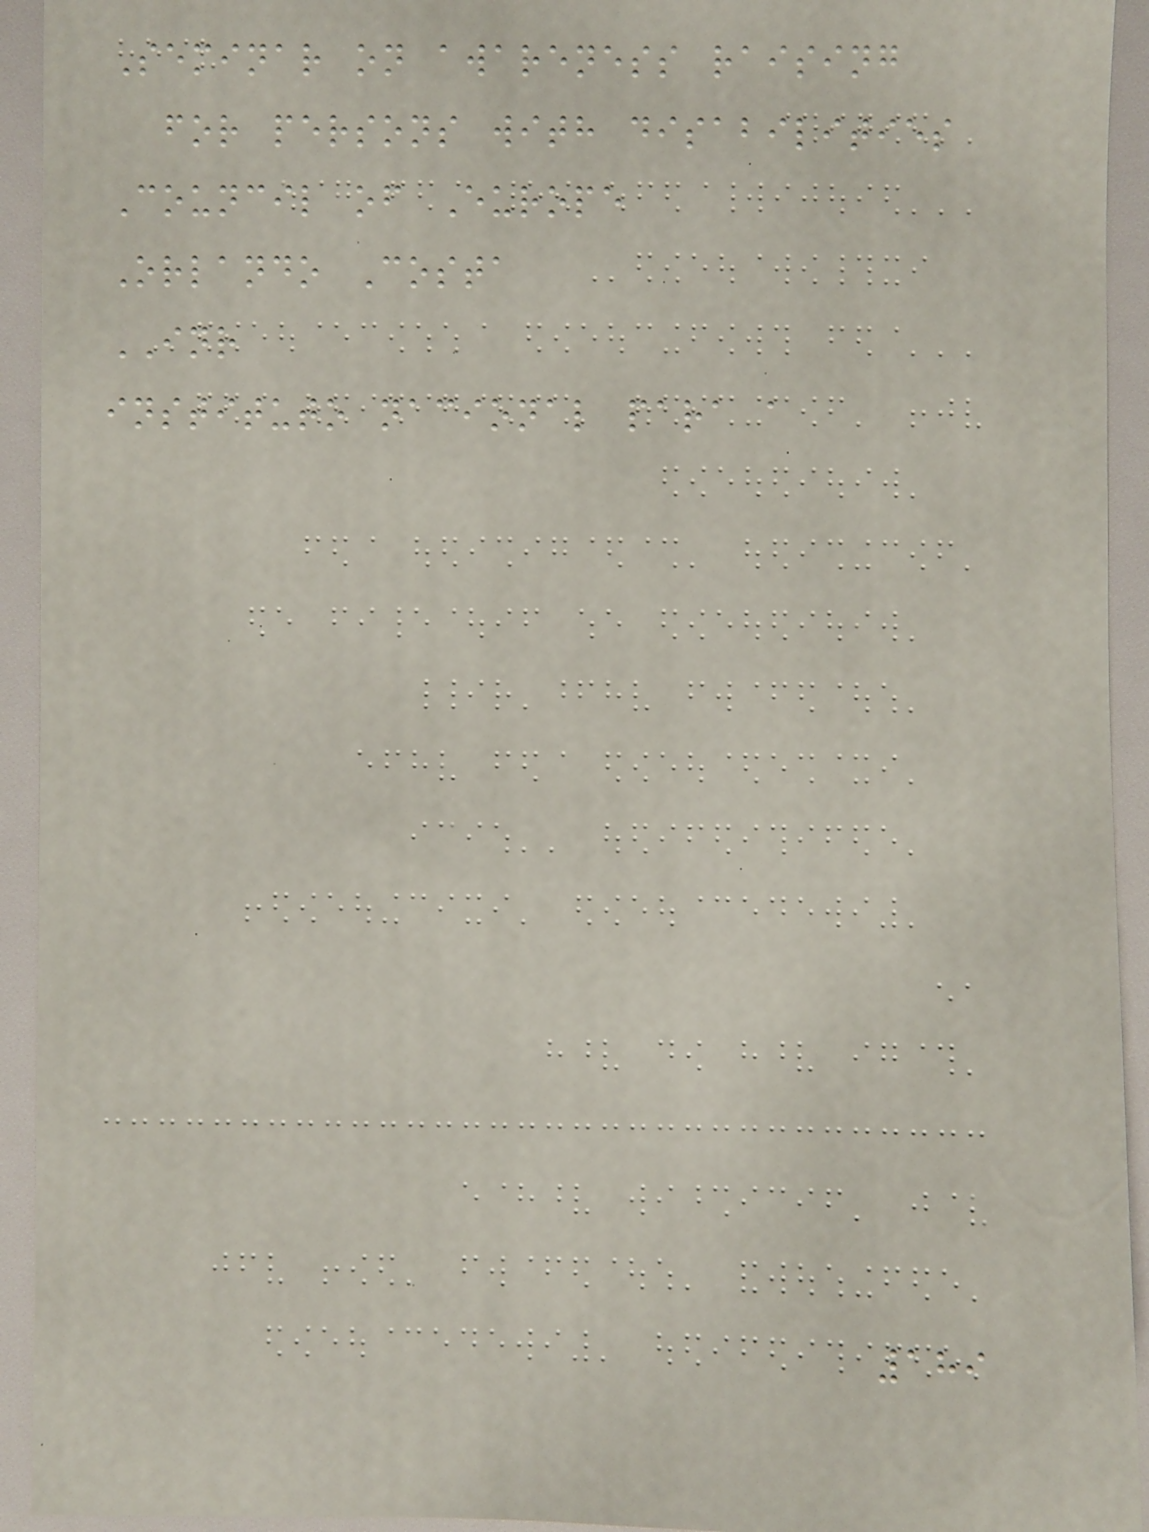Seminar on awareness raising
for persons with disabilities
Council of Europe
Orlando Costa
INR
instituto nacional para a
189
